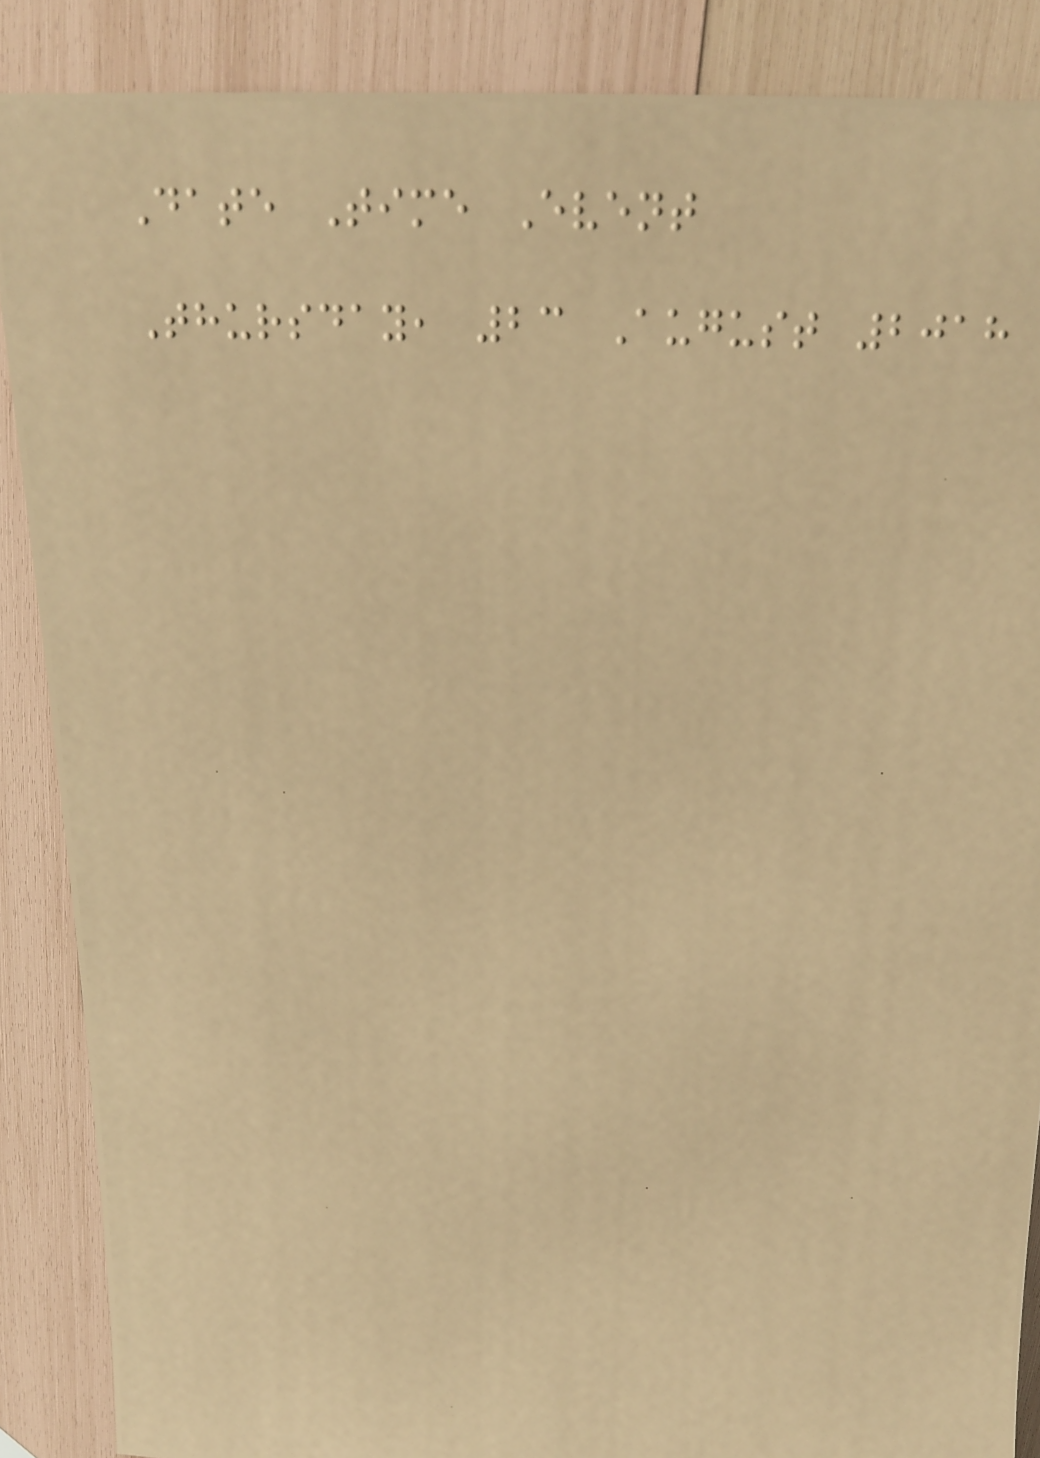Date Time Event
Thursday, 23 August 2018
